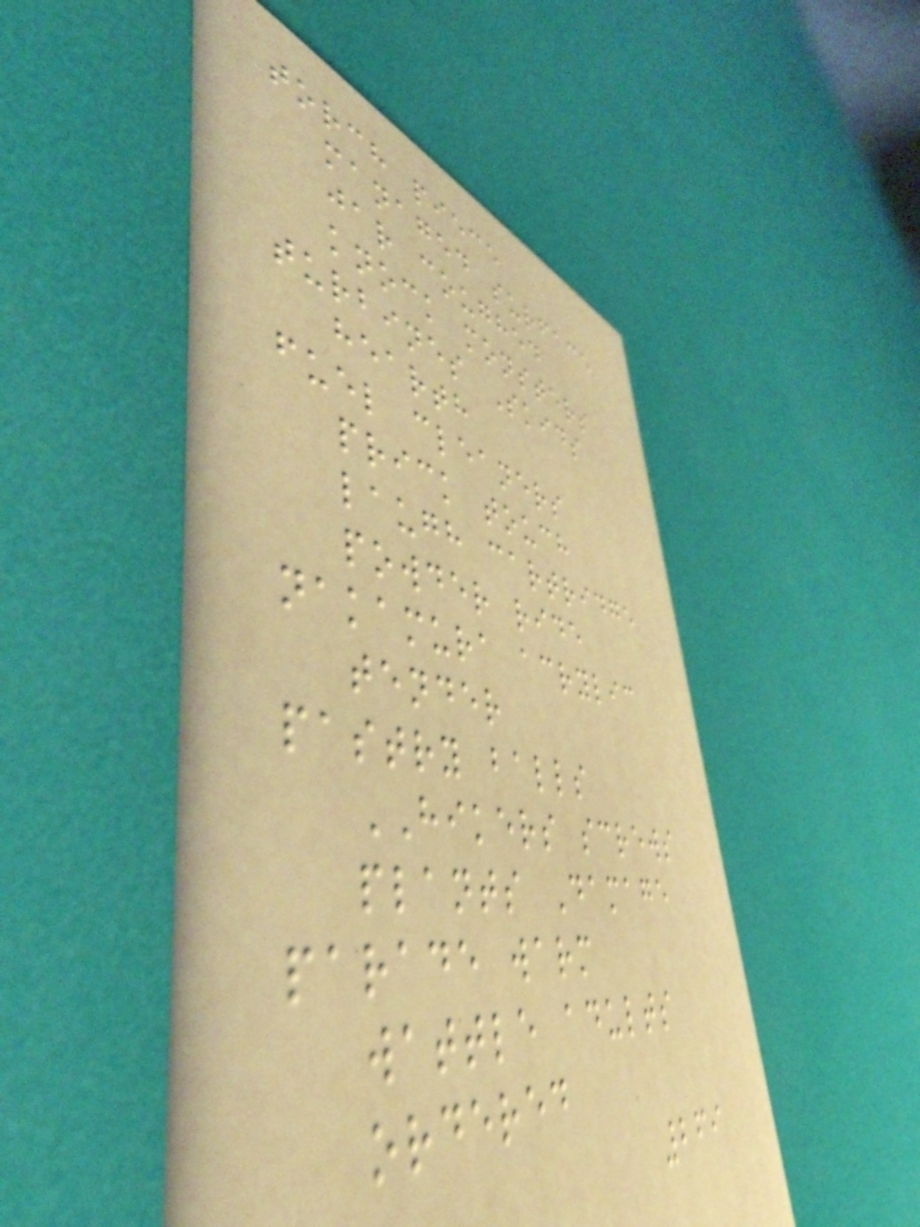torch piece
managed surface
jar coughed
knock monsters
turbines Skids
hearth
fuel cleaners
prick touch
laugh cartridge
powder ride
nakamura acrylic
tender
pastry balls
HIKERS screws
plants Damage
parade warm
wattle adults
ordered
269
